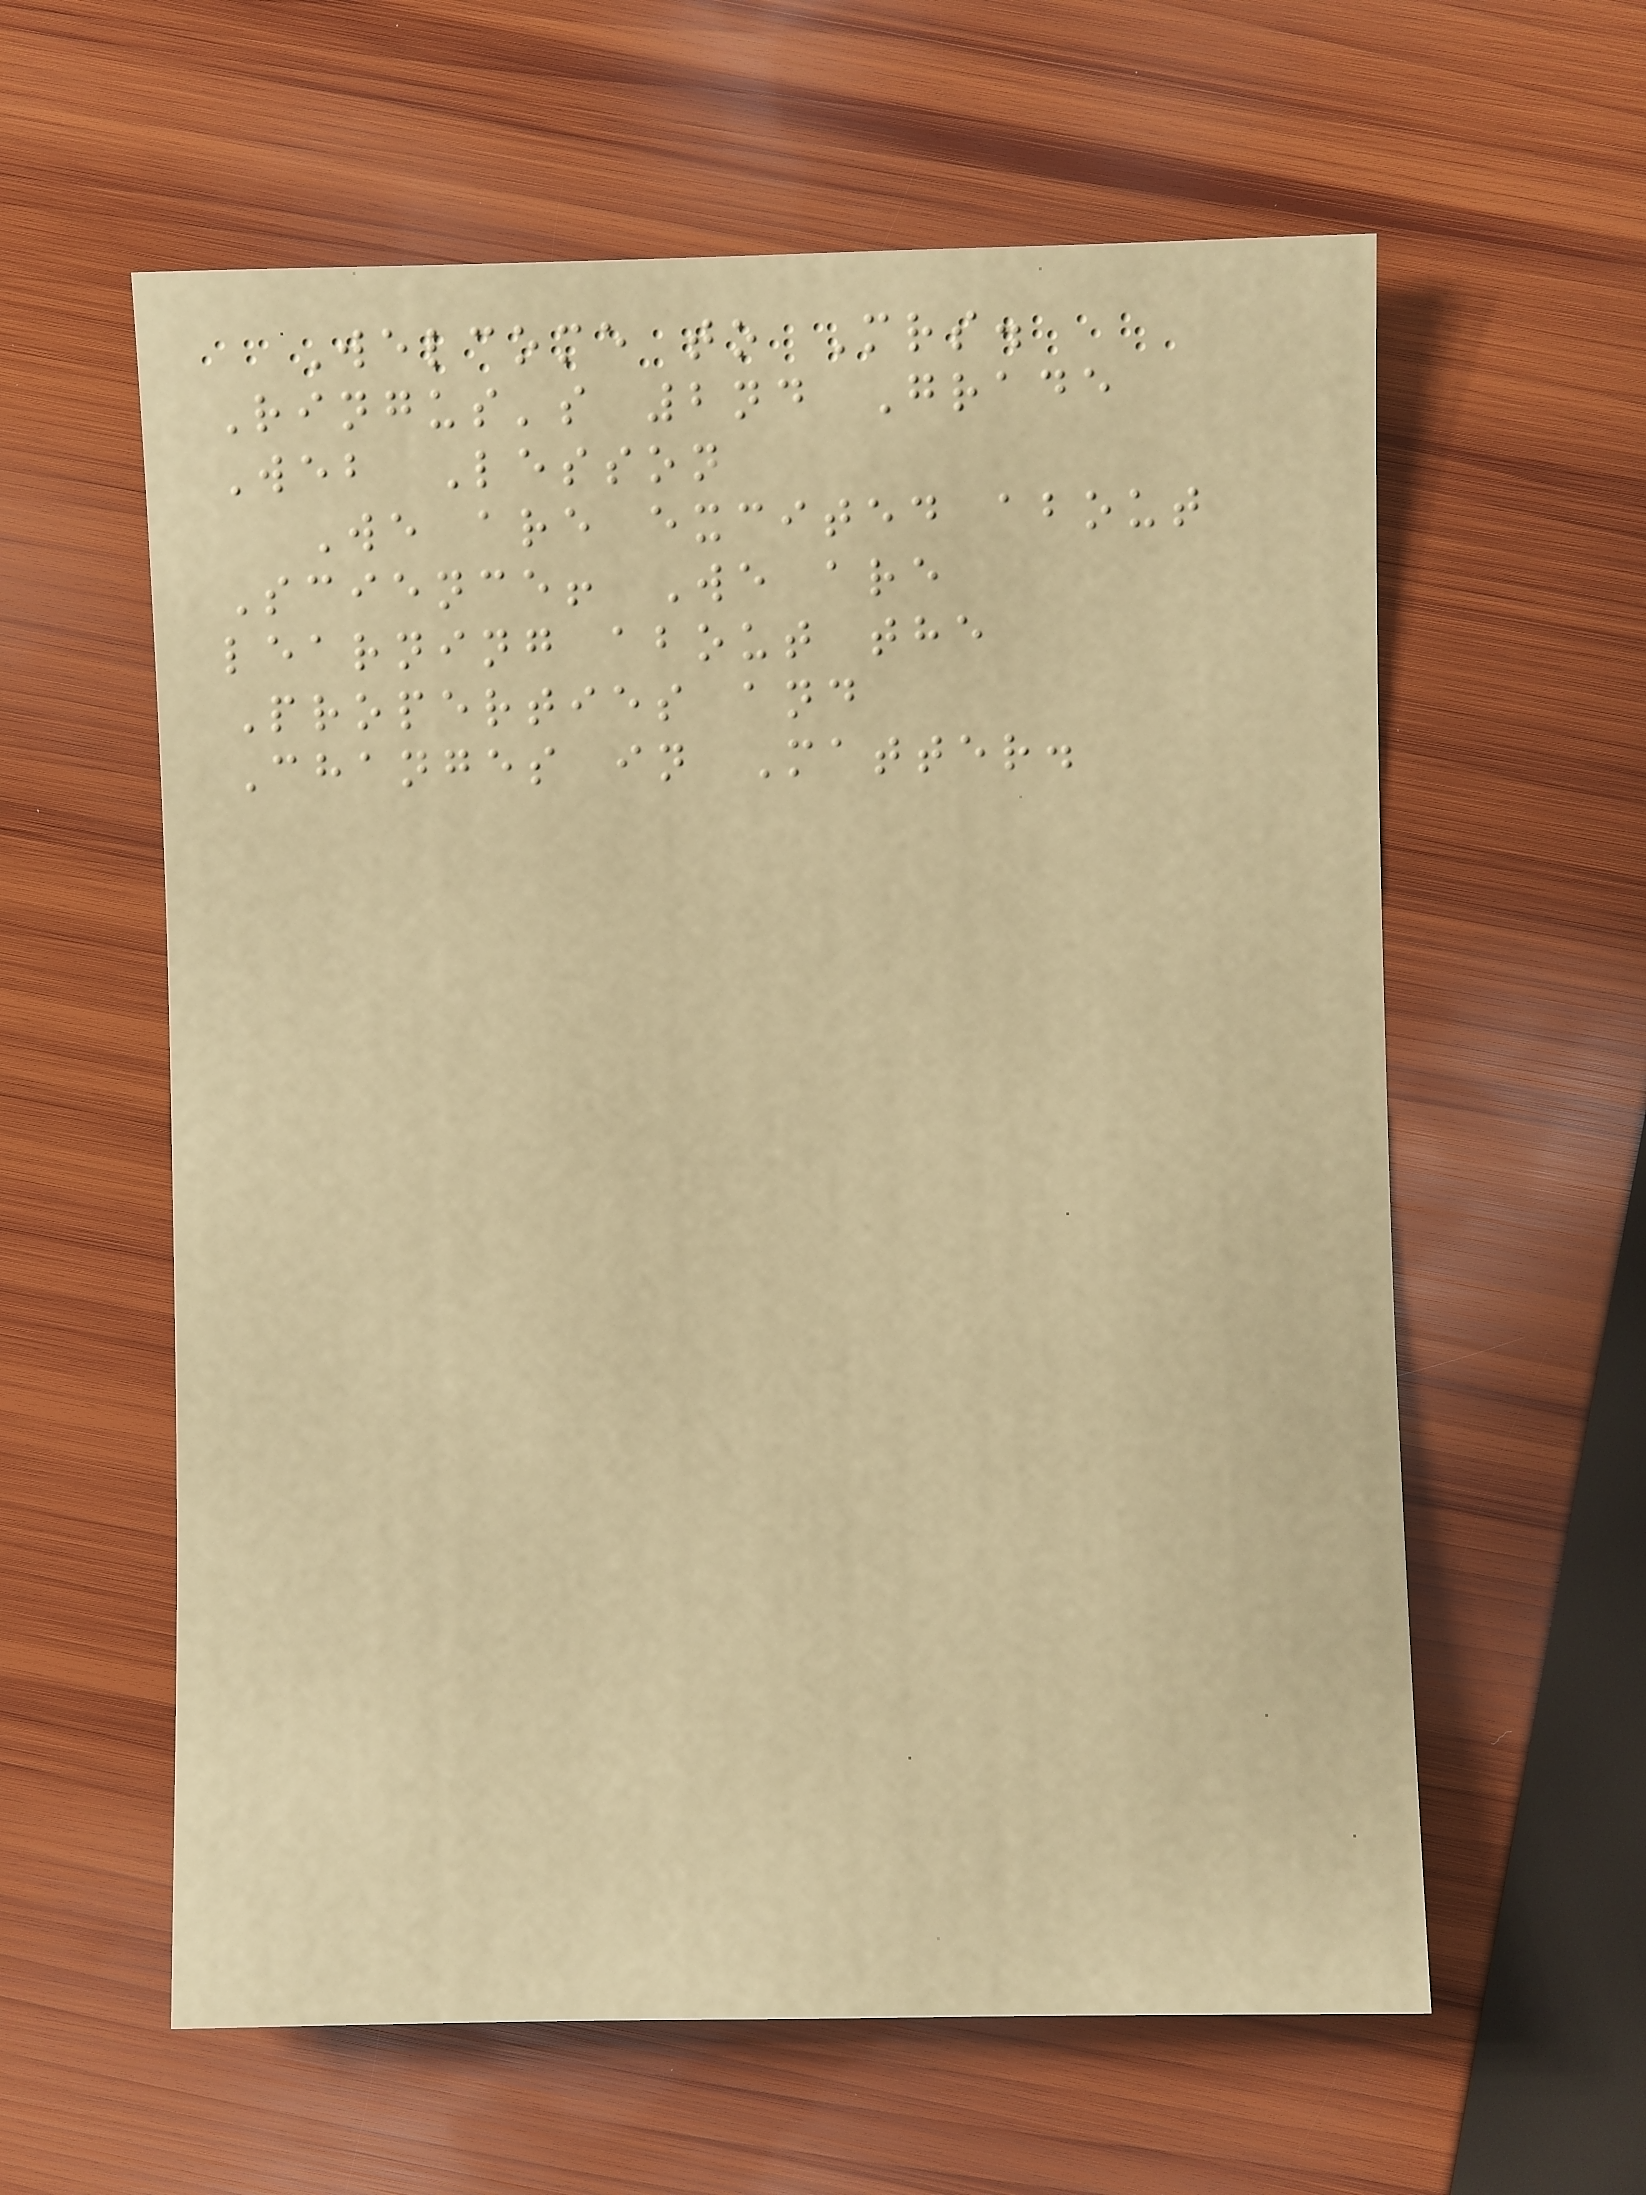Welcome to Mrs.
Ringus's 2nd Grade
Web Lesson
We are excited about
Science! We are
learning about the
Properties and
Changes in Matter.
